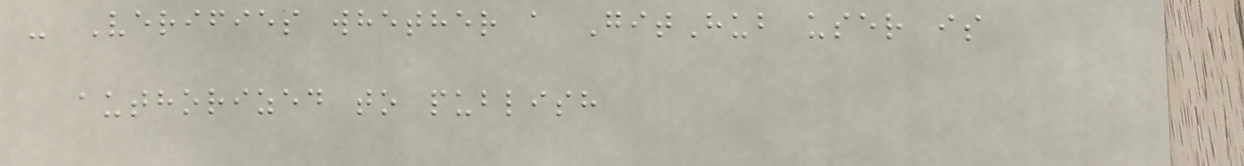- Verifies whether a GitHub user is
authorized to publish
